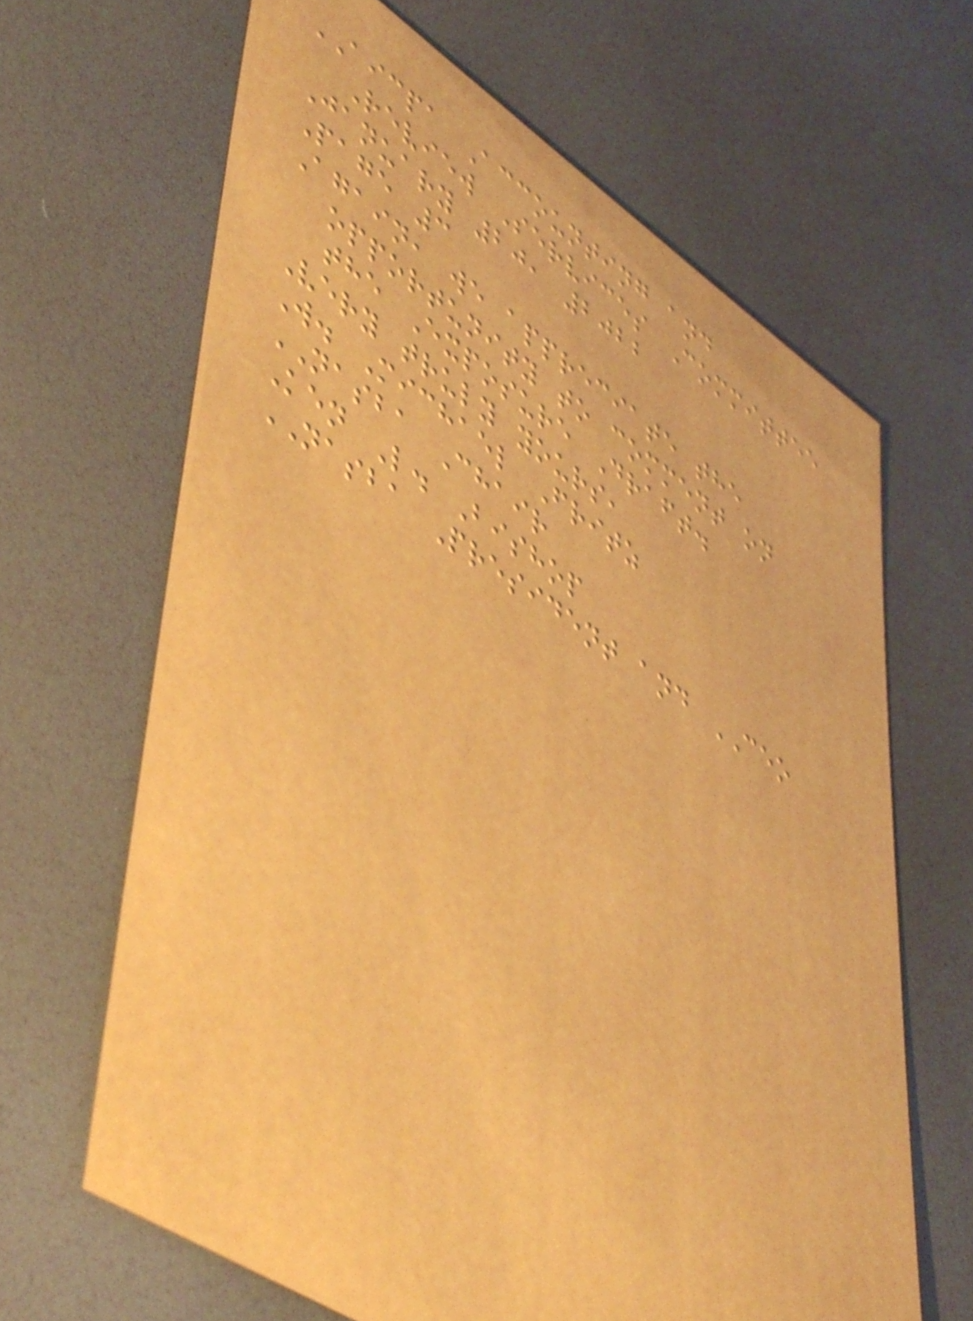AICPA Accounting and
Review Services Committee
January 20, 2022
Page 3
Again, we appreciate the
opportunity to comment on
the Exposure Draft.
Very truly yours,
W. Michael Fritz
NASBA Chair
Ken L. Bishop
NASBA President and CEO
